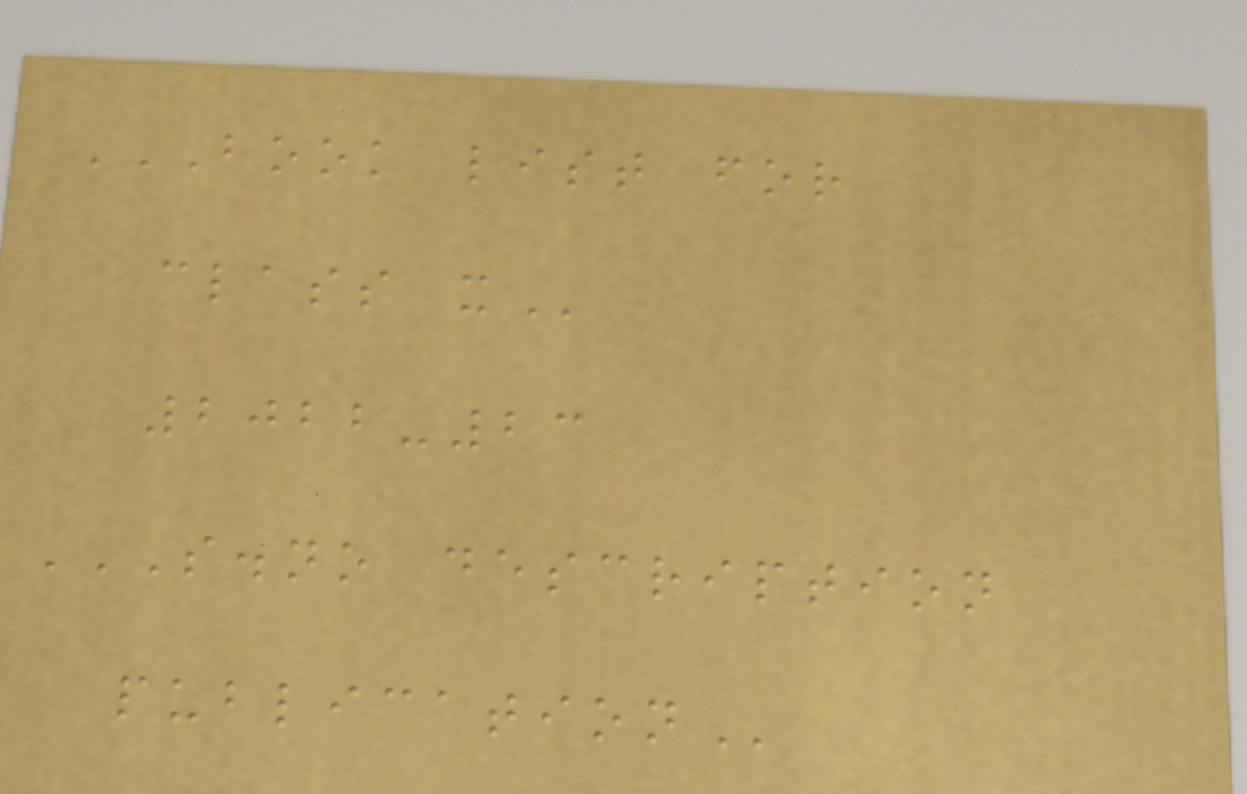BOOK LIST FOR
CLASS X
2022-23
S.NO DESCRIPTION
PUBLICATION
